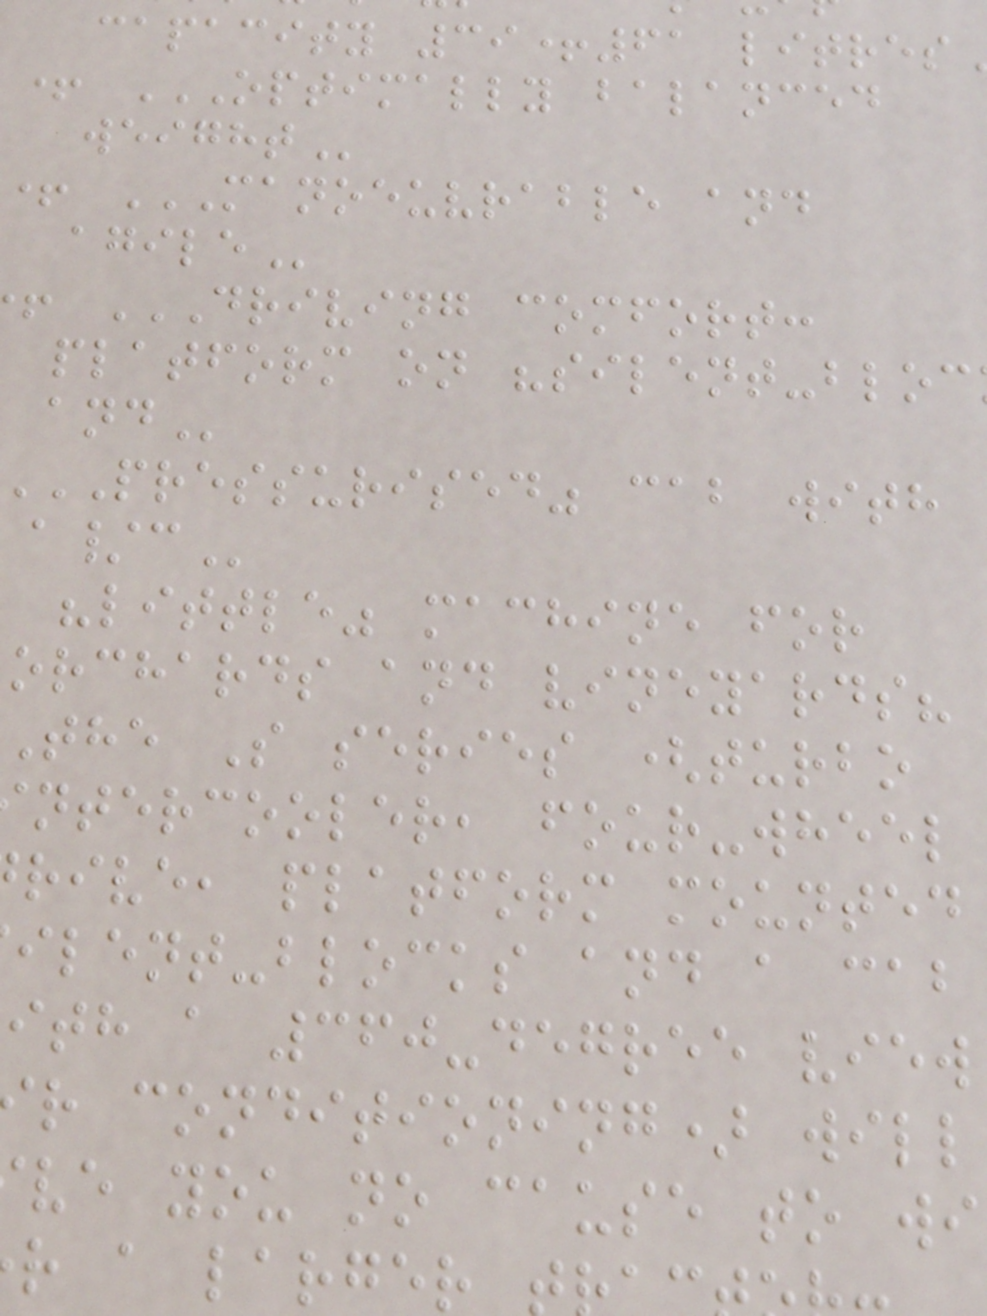capacity 39+61
+ OPTIMALLY BALANCED
+ MANOEUVRABLE AND
platform on
PRESSURISED" cab with
"little" machine for
orchards and vineyards?
The S series (turbo
ntercooler, four-wheel
rive, platform mounted
ilent-blocks and a cab
ith a 360-degree view
r conditioning) will
ve you no cause to wi
r a larger
